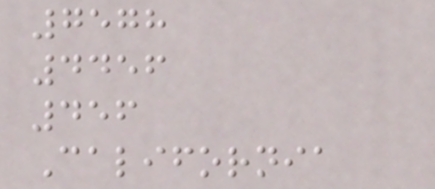7578
4456
456
California
